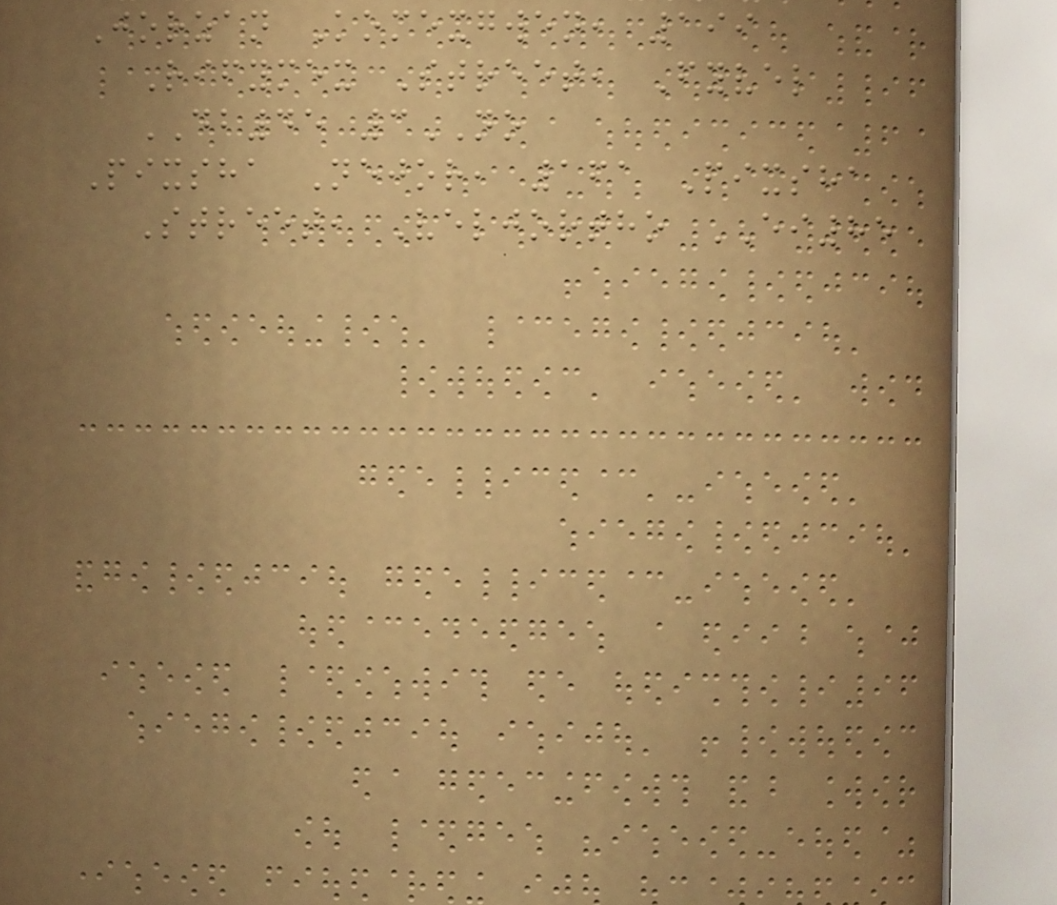Jorzan Komexgwen, 199
Rifymex Street, Fyvel
DB45 3NO
Pixsha Nejor, 161 Pixsha
Street, Veljortho EI85
